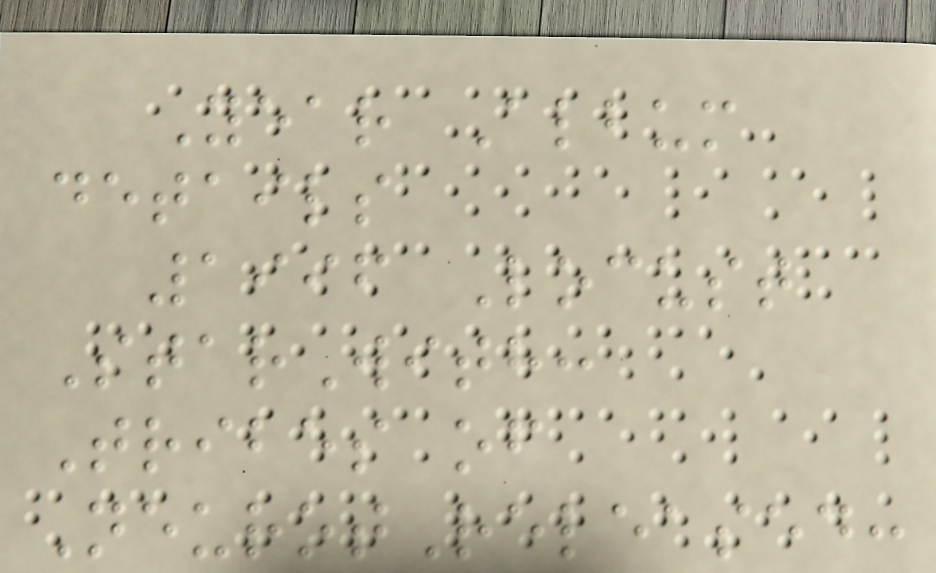Year Album
details
1996 Locust
StarWith:
Tribes of
NeurotReleased:
